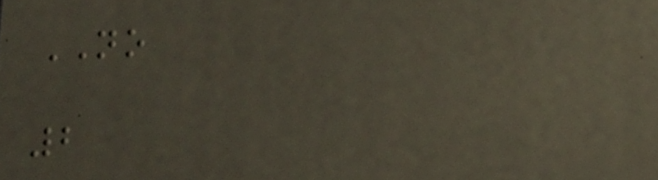NO
2
